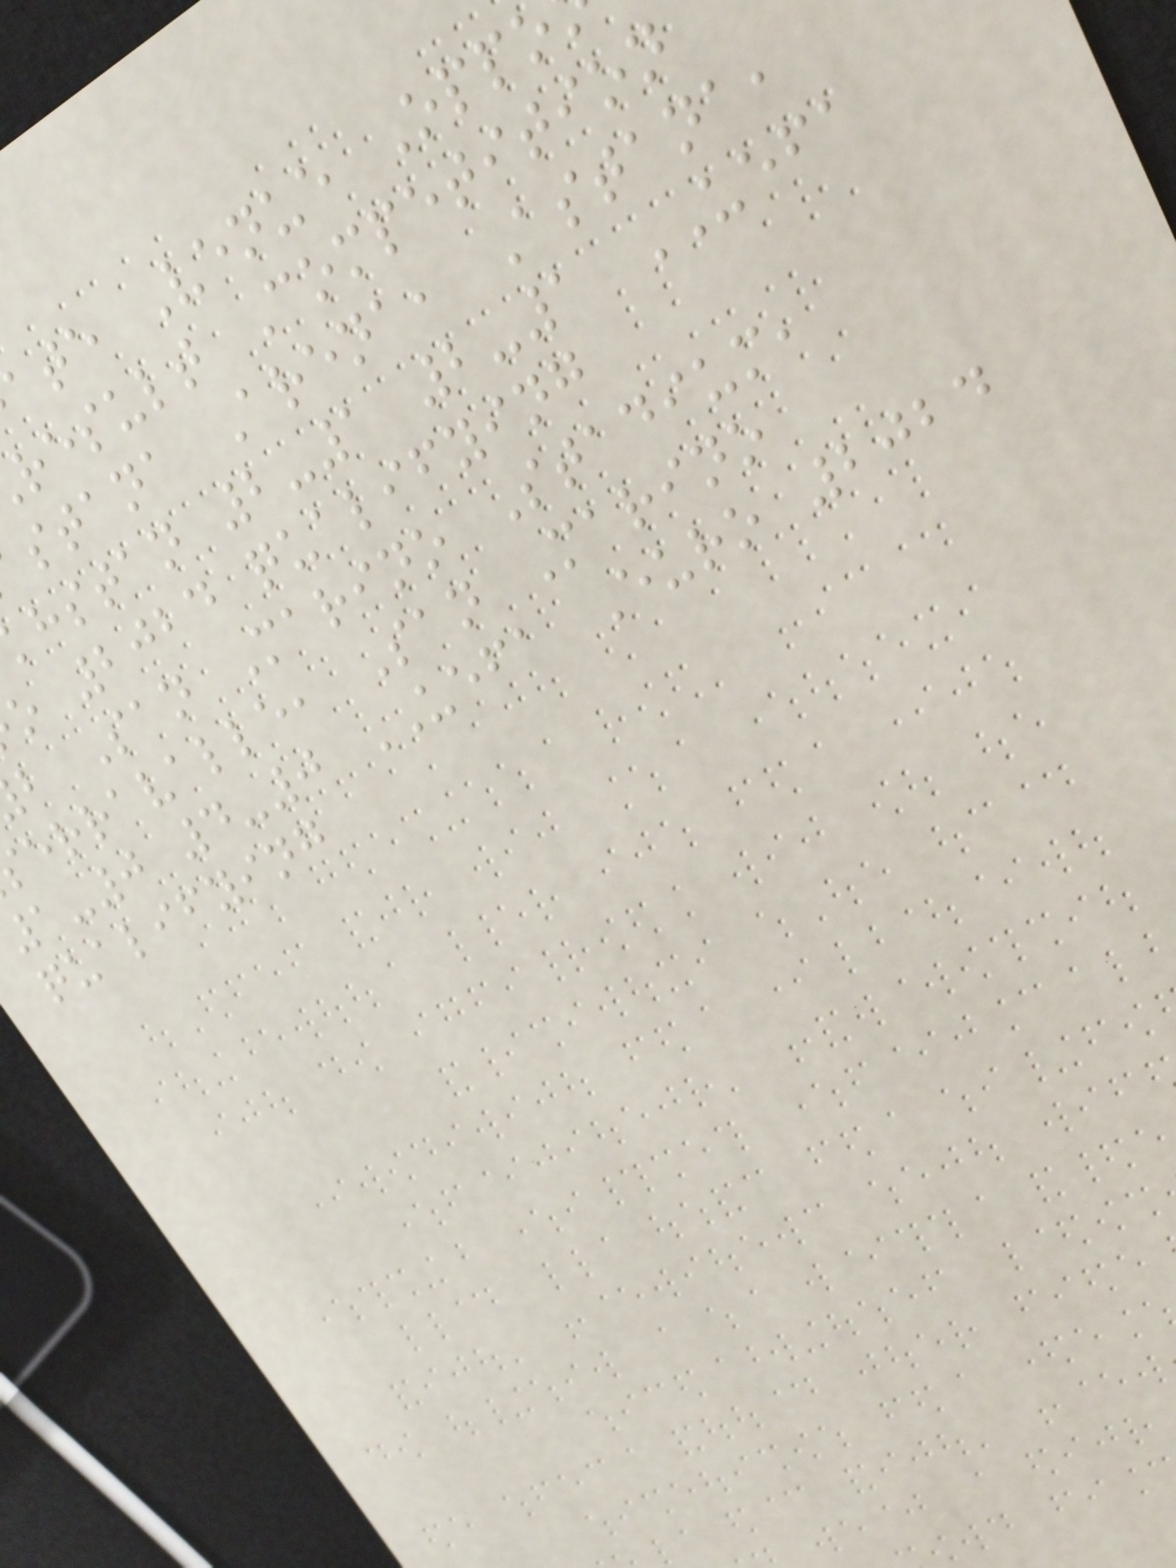ate Venue Oppo
result Competition
stana Arena, Astana,
hstan 2-1 2-1 UEFA
o 2024 qualifying
b San Marino Stadium,
erravalle, San Marino
1-0 4-0 UEFA Euro 2024
qualifying
